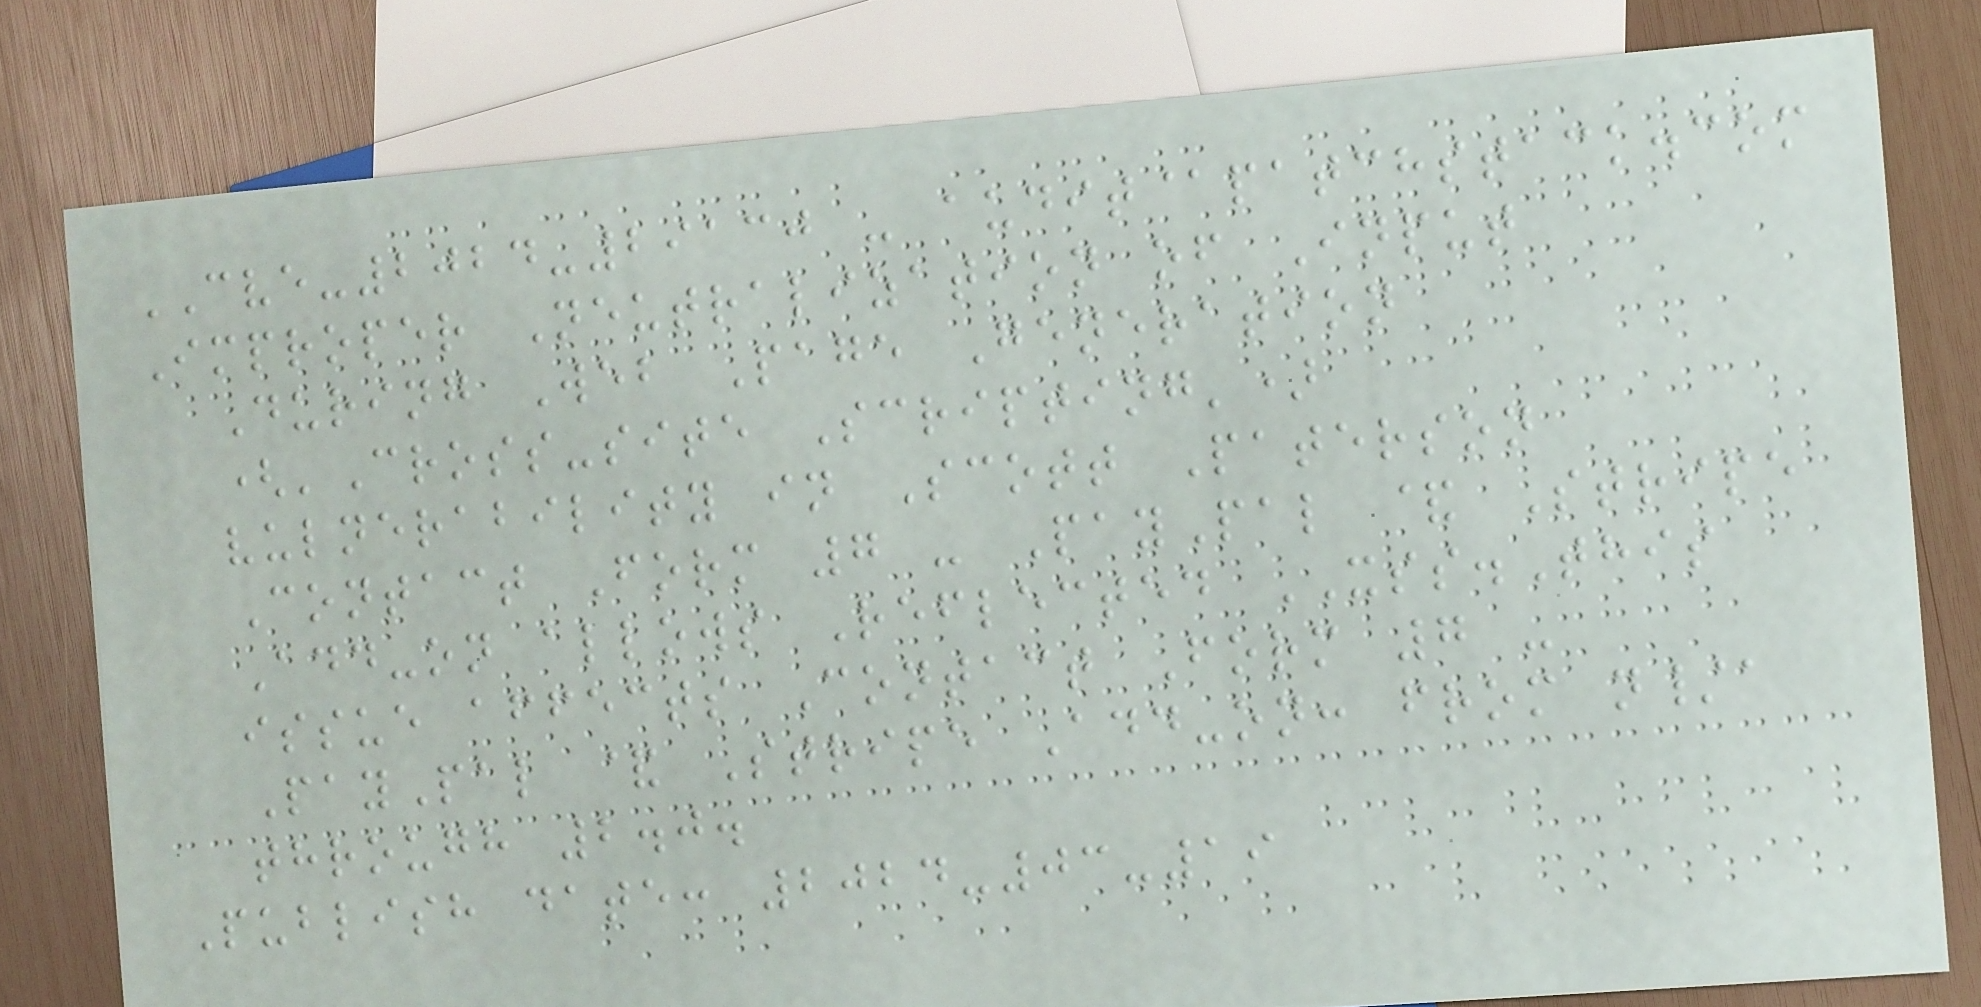CVE-2024-29130 - audit@patchstack.com
Improper Neutralization of Input
During Web Page Generation
('Cross-site Scripting')
vulnerability in Scott Paterson
Contact Form 7 - PayPal & Stripe
Add-on allows Reflected XSS.This
issue affects Contact Form 7 -
PayPal & Stripe Add-on: from n/a
through 2.0.
Publish date: 2024-03-19
